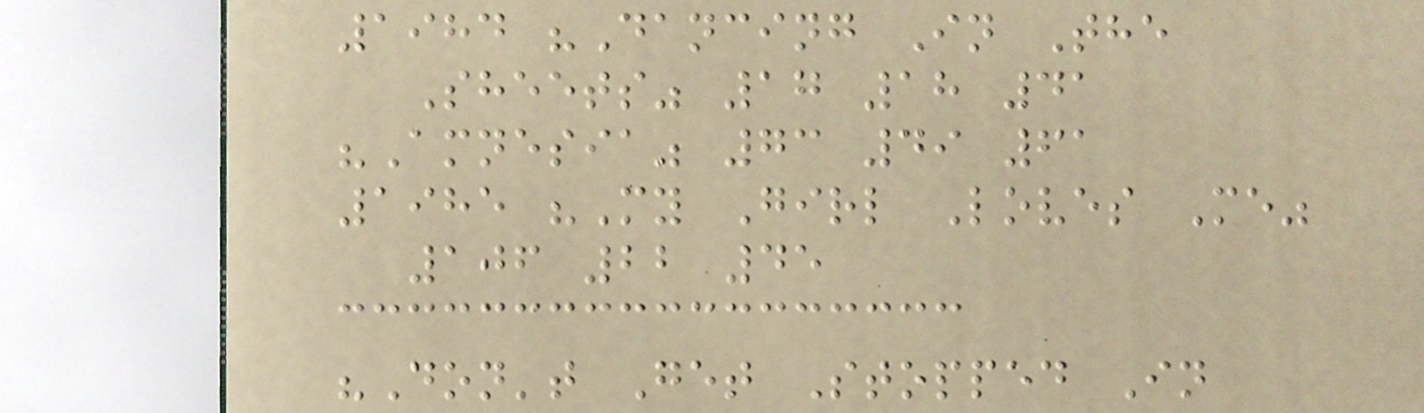1984 "Dancing In The
Sheets" 17 18 41
"Amnesia" 73 49 61
1985 "My Girl Loves Me"
106 22 45
"Don't Get Stopped In
